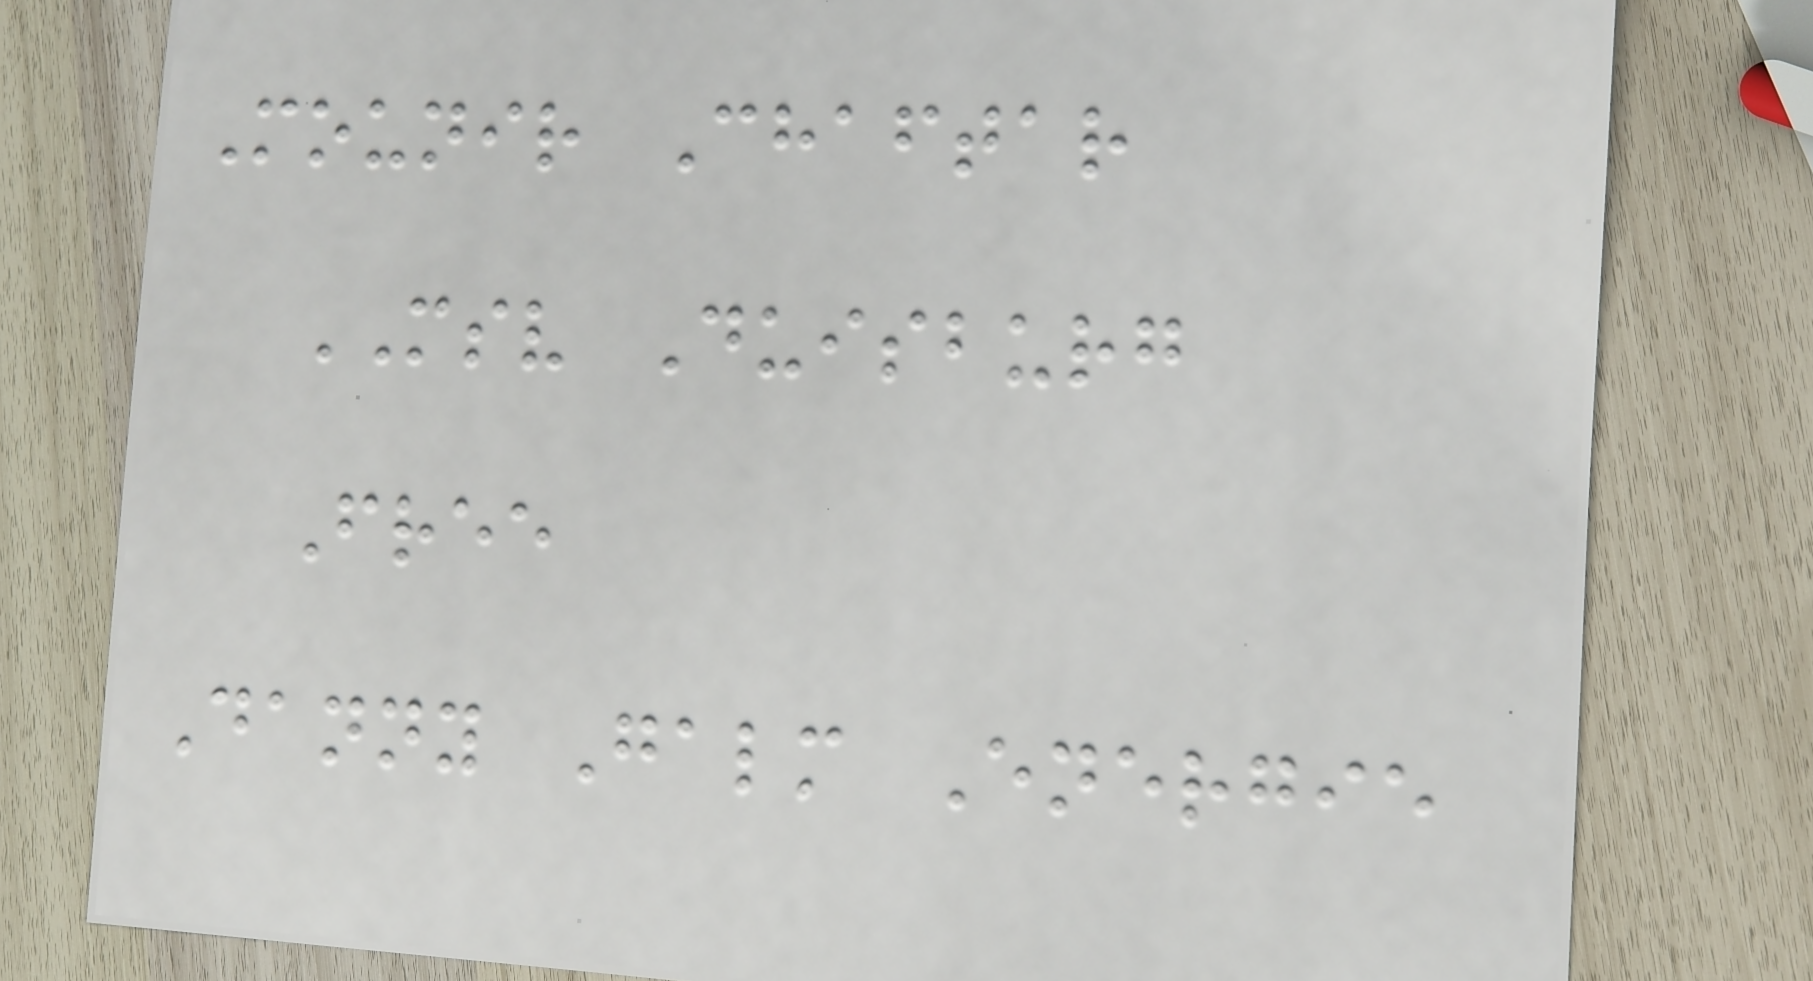Mounir Chaftar
MSV Duisburg
Free
Danny Galm Energie
